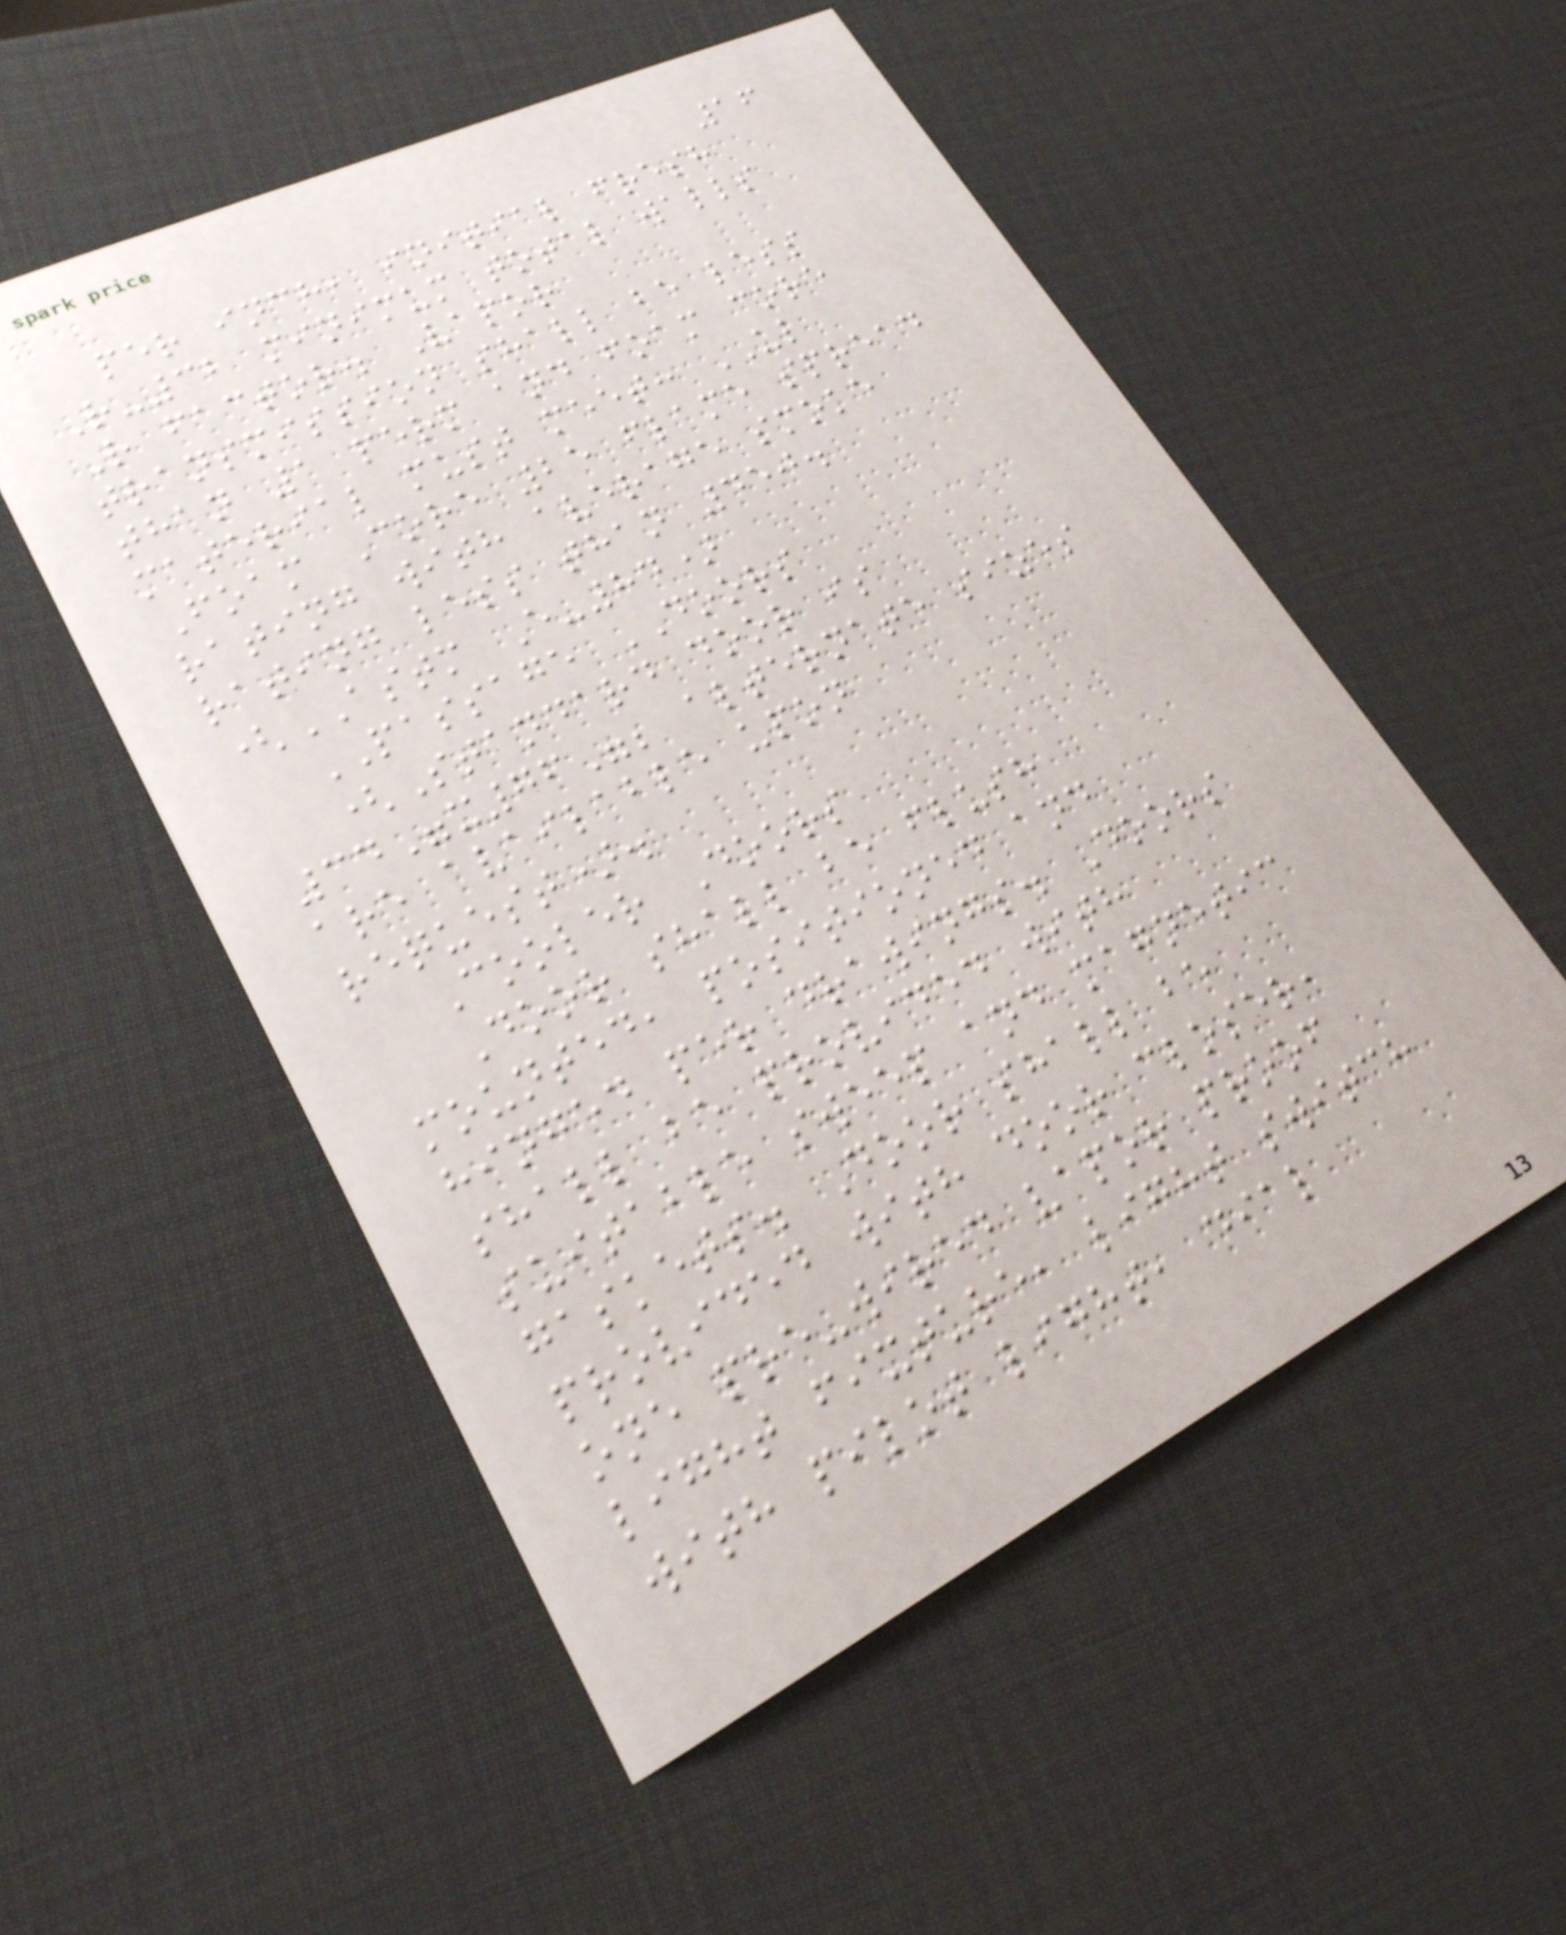16
per inch, initial fresh
R-32 minimum total walls
R factor. Vapor
transmission shall be less
than 1 perm and foam core
material must meet: UL
Foam Core 25 flame spread
rating with average smoke
rating less than 450.
(ASTM E-84)
PASSAGE DOORS
(Standard door is
34"x76"; alternate sizes
are available upon
request).
Cooler Doors
Door shall be flush
mounted, positioned and
hinged per drawings. Doors
shall be provided with
suitable sweep and magnetic
gaskets. Door shall be
provided with door closer,
one pre-wired vapor proof
light fixture, light switch
with pilot light, dial
